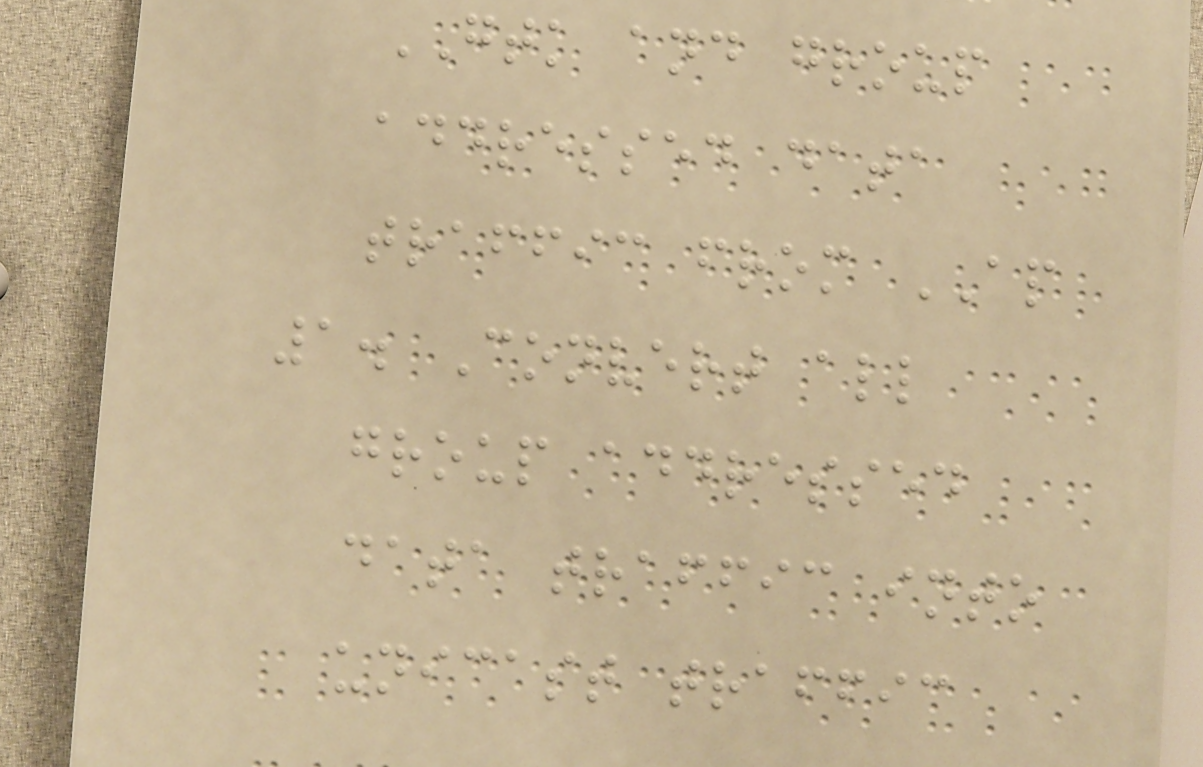GTK and group
addressed data
traffic from AP
1. Convert all
group addressed
data traffic into
unicast traffic
